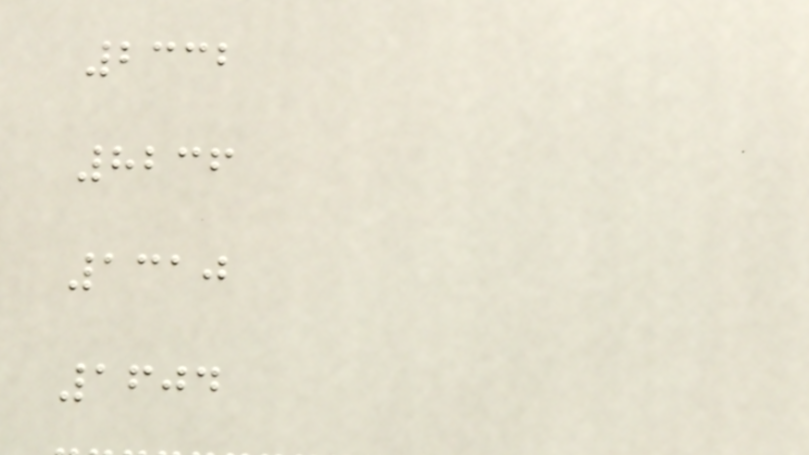2332
8236
1310
1604
